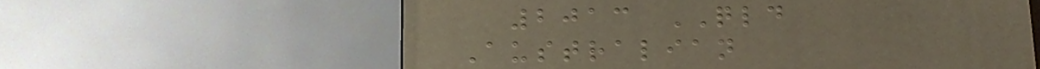2013 QLD
Australian
